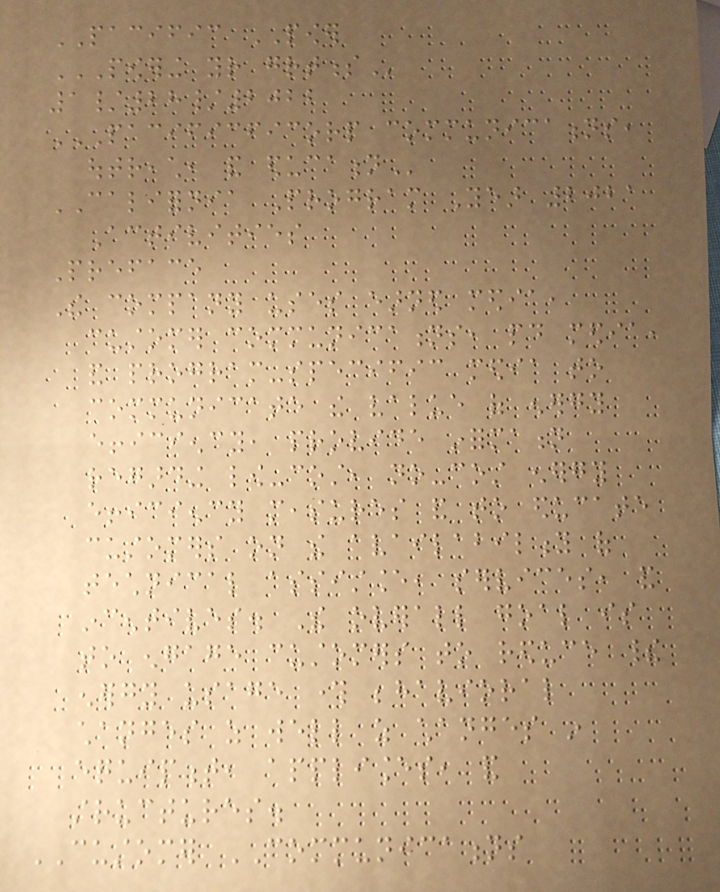PACIFIC POWER
POWERING YOUR GREATNESS
1/28/2022
PACIFICFICORP COMMUNICATIONS,
OUTREACH, AND EDUCATION
CALIFORNIA Program Year 2021
Activities
Preface
The company uses earned media,
customer communications, paid media,
and program-specific media to
communicate the value of energy
efficiency, provide information
regarding low-cost, no-cost energy
efficiency measures and to educate
customers on the availability of
technical assistance, services, and
incentives. The overall goal is
to engage customers to reduce their
energy usage through behavioral
changes as well as changes in
equipment, appliances, and
structures.
CUSTOMER COMMUNICATIONS
